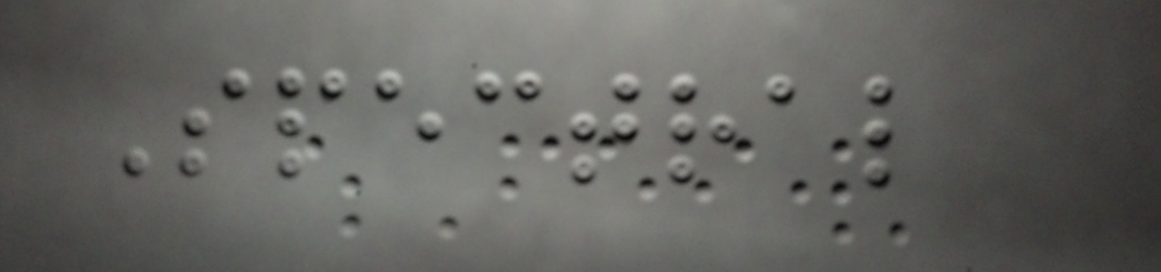Spectral
